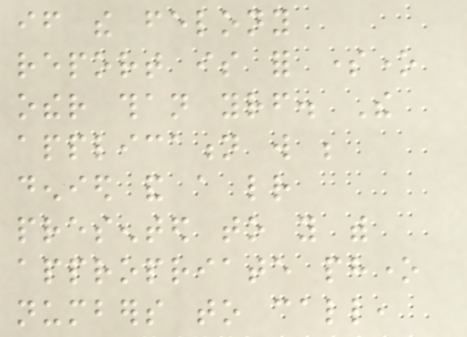if the felony
report is for someone
other than yourself. The
application will be
denied and a letter
presented to you with
appropriate phone
numbers to call,
